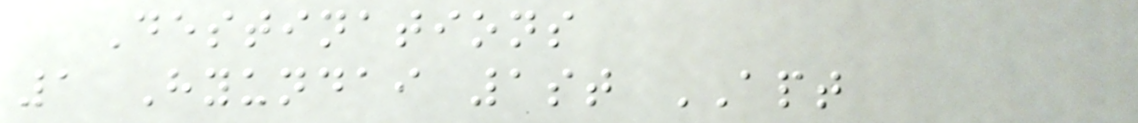Destinations
1 Hyundai 1st APT
